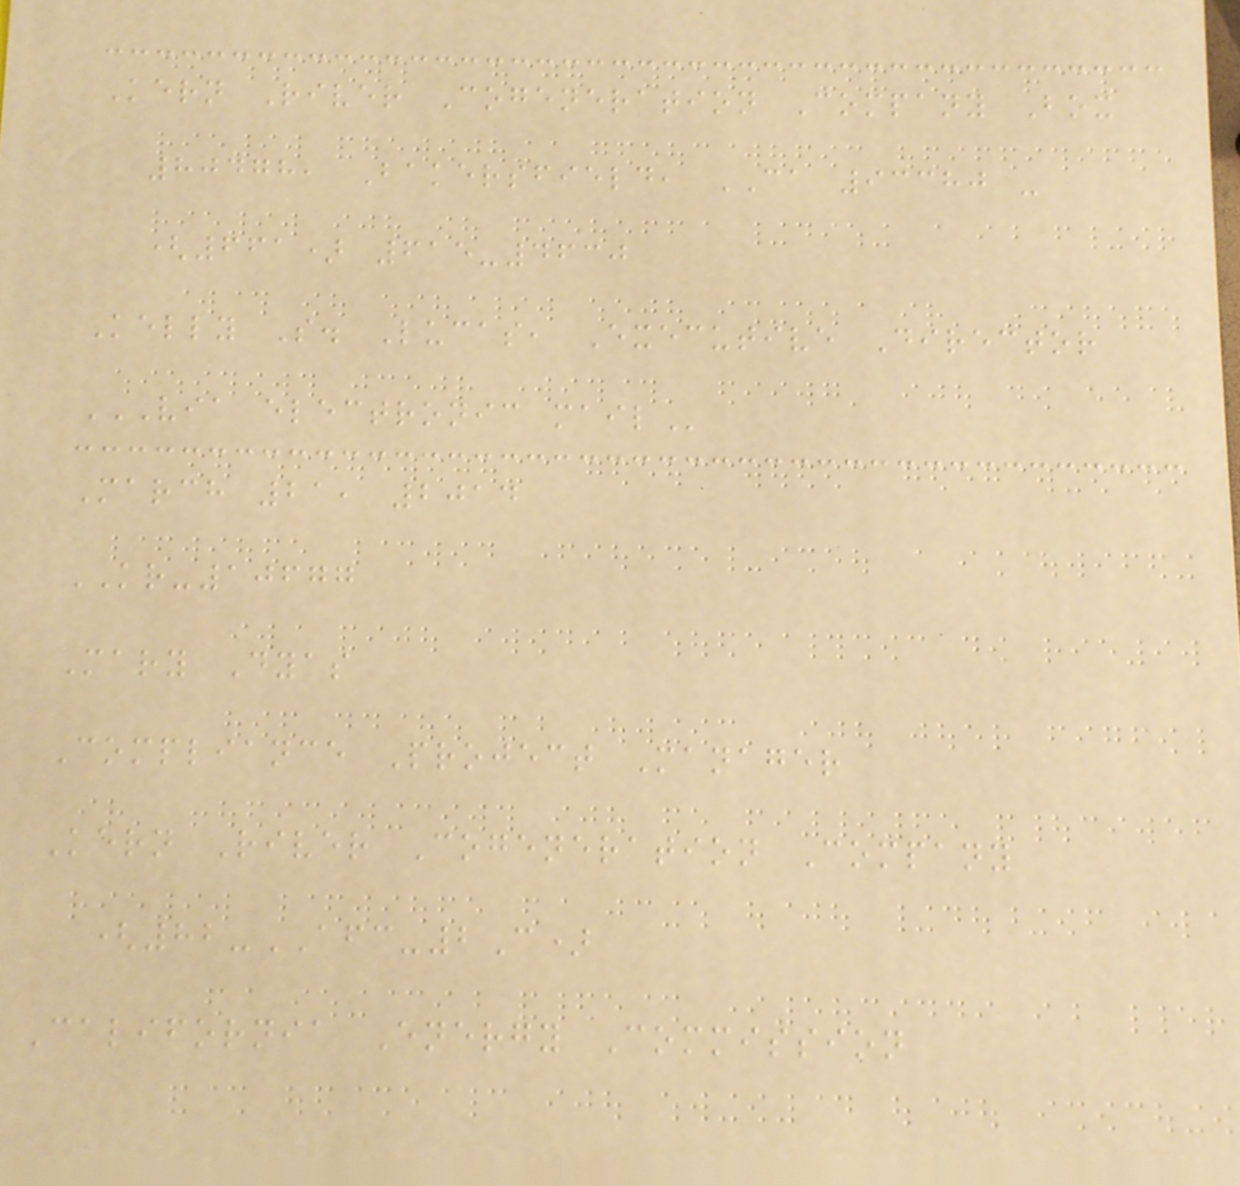Kern River Cogeneration Company Box
80478, Bakersfield, CA 93380 -
(661) 615-4630
Kelly S. Lucas, Executive Director
VIA ELECTRONIC MAIL
March 21, 2014
KR-10677
Mary Dyas
Compliance Project Manager
Kern River Cogeneration Company
(82-AFC-2C)
California Energy Commission
